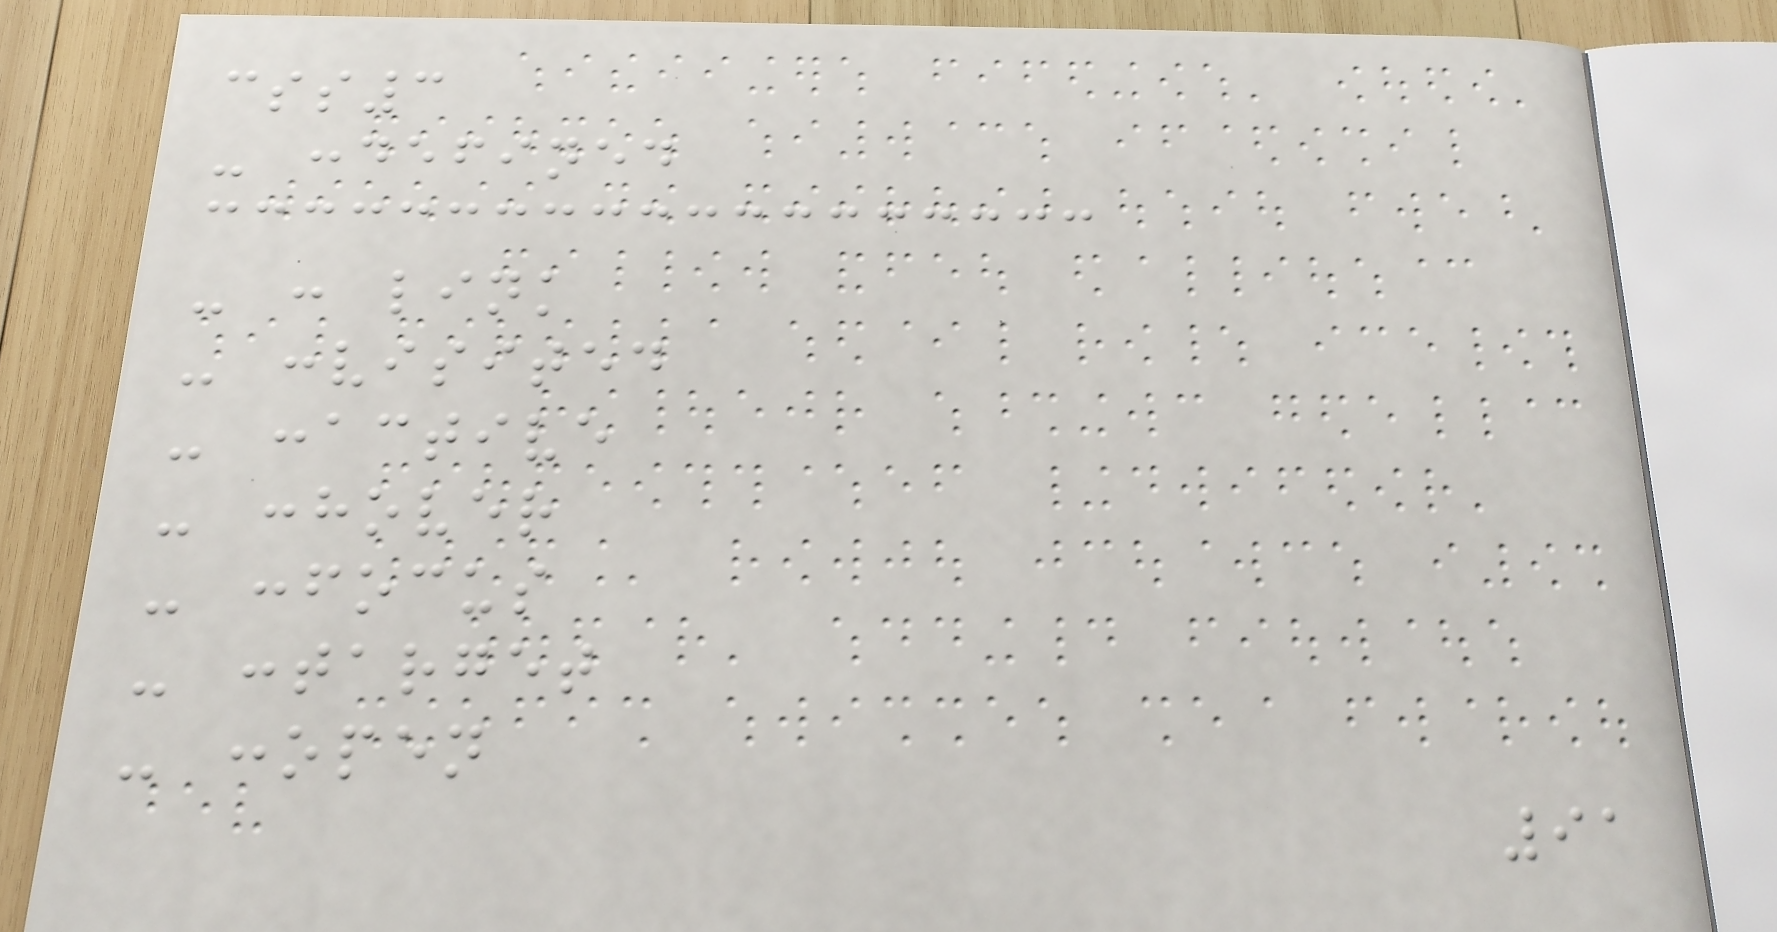css3
- :defined
- : link
- :visited
- :active
- :hover
- :focus
- :target
- :open
91
